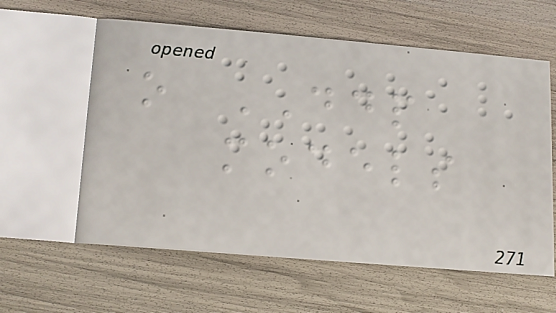o DDP
models
